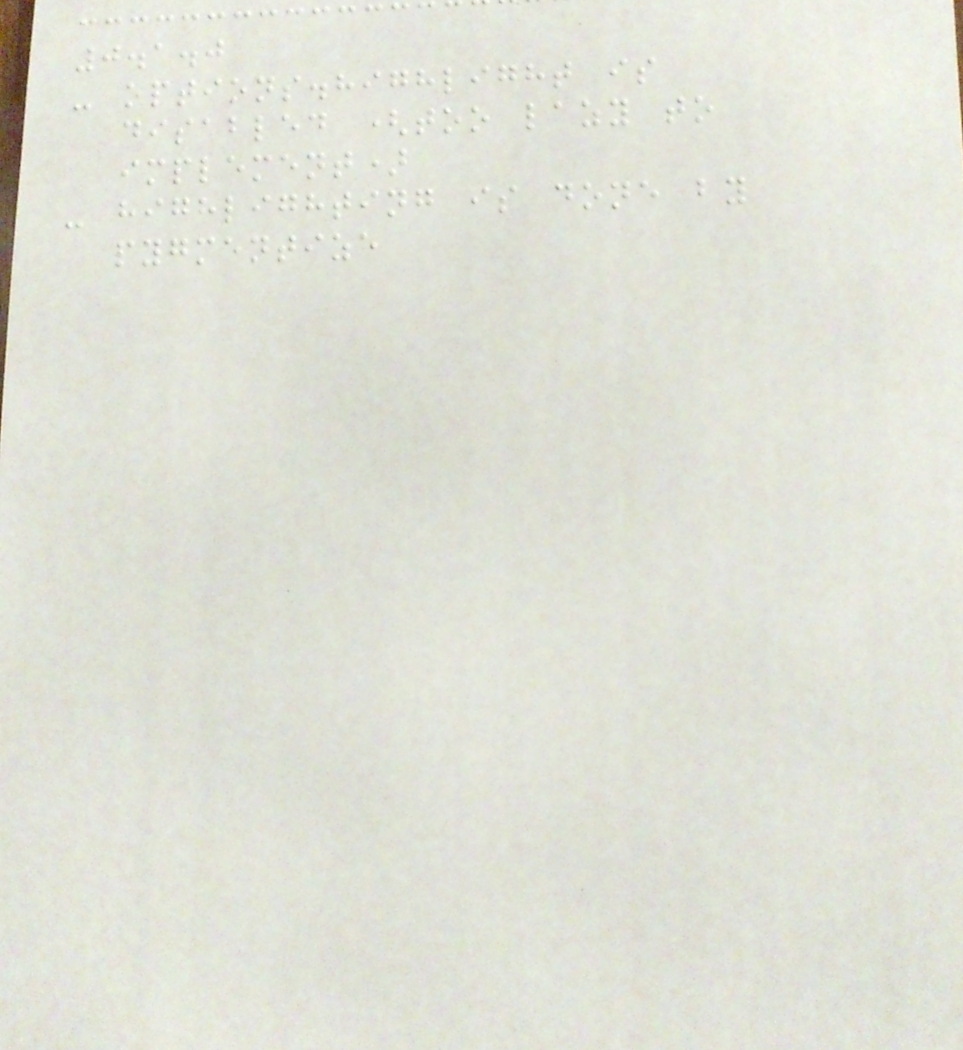0.1.0
- options.highlight is
disabled (too lazy to
implement)
- highlighting is done by
pygmentize
